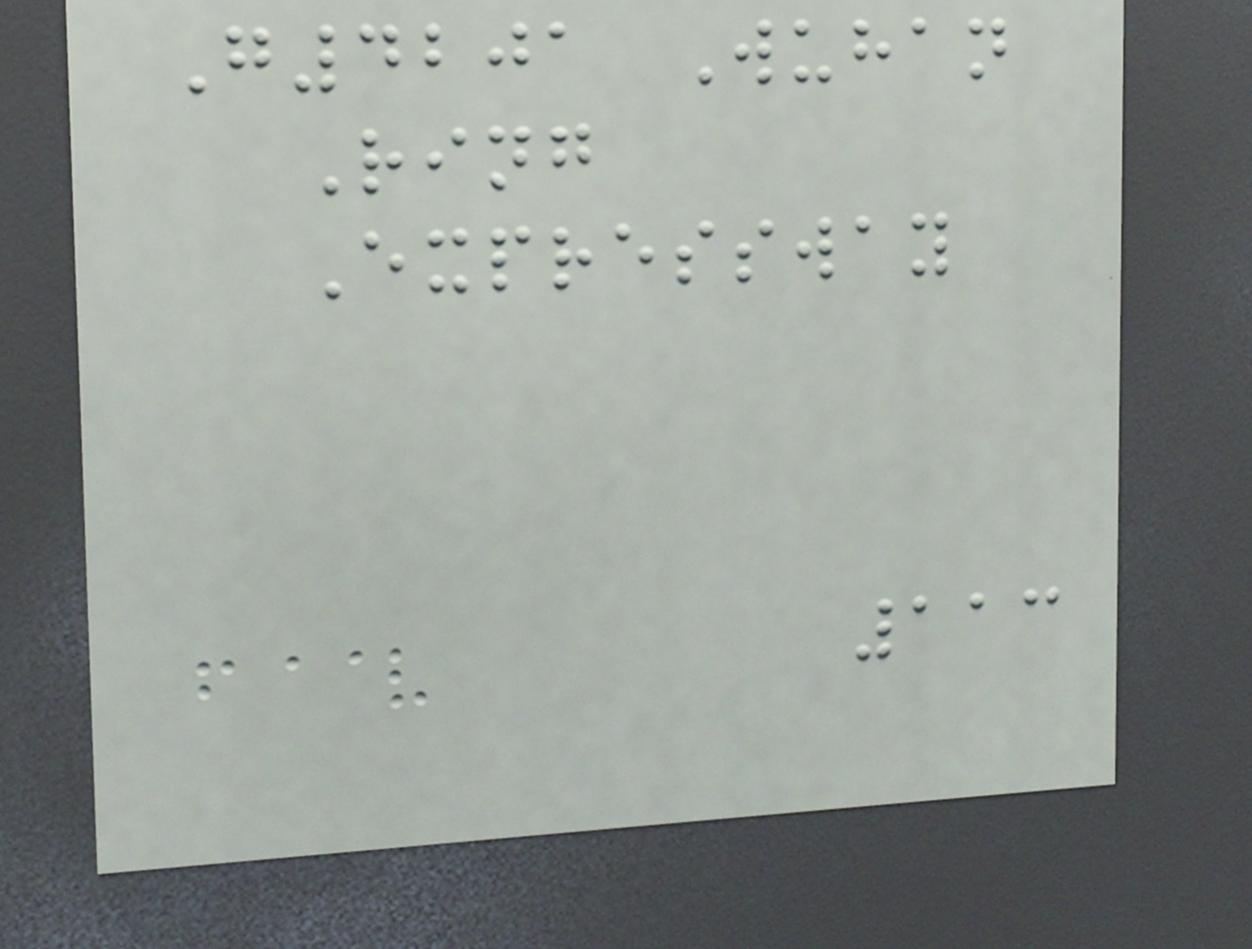G4201 Wuhan
Ring
Expressway
113
